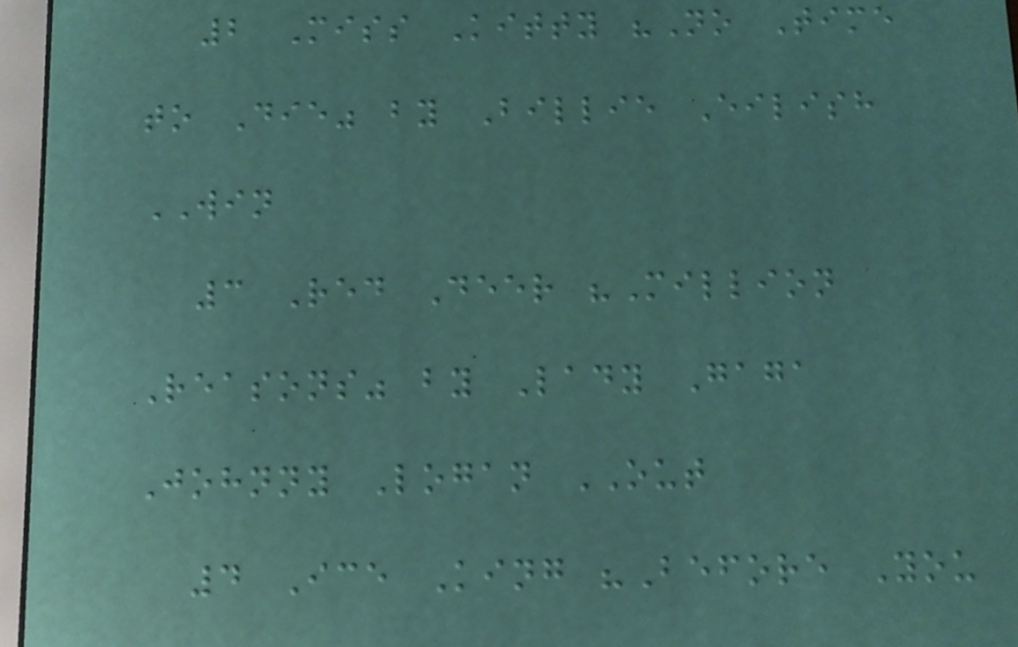2 Miss Kitty "No Time
to Die" by Billie Eilish
WIN
3 Red Deer "Million
Reasons" by Lady Gaga
Johnny Logan OUT
4 Ice King "Before You
